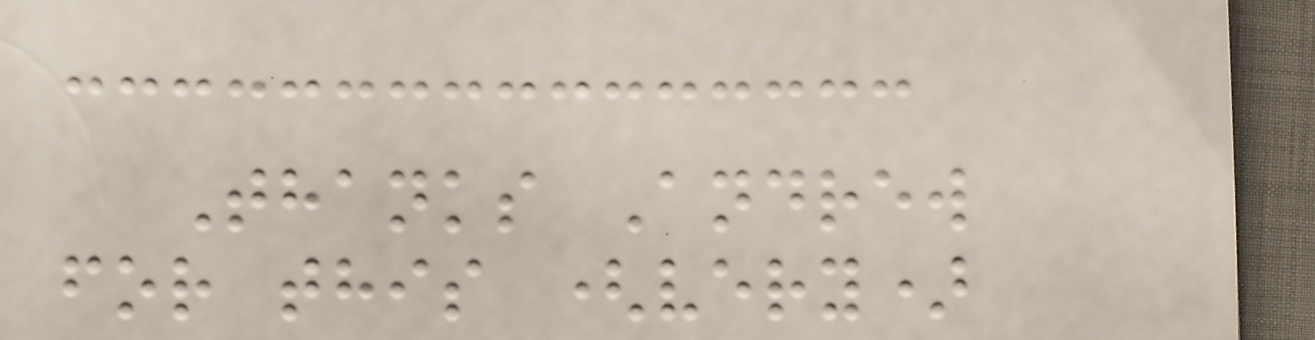Thanks Andrew
for this (very)
